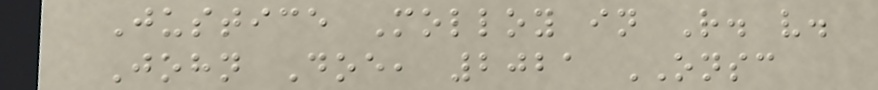Justice Molloy in R. v.
John Doe, 2021 ONSC
